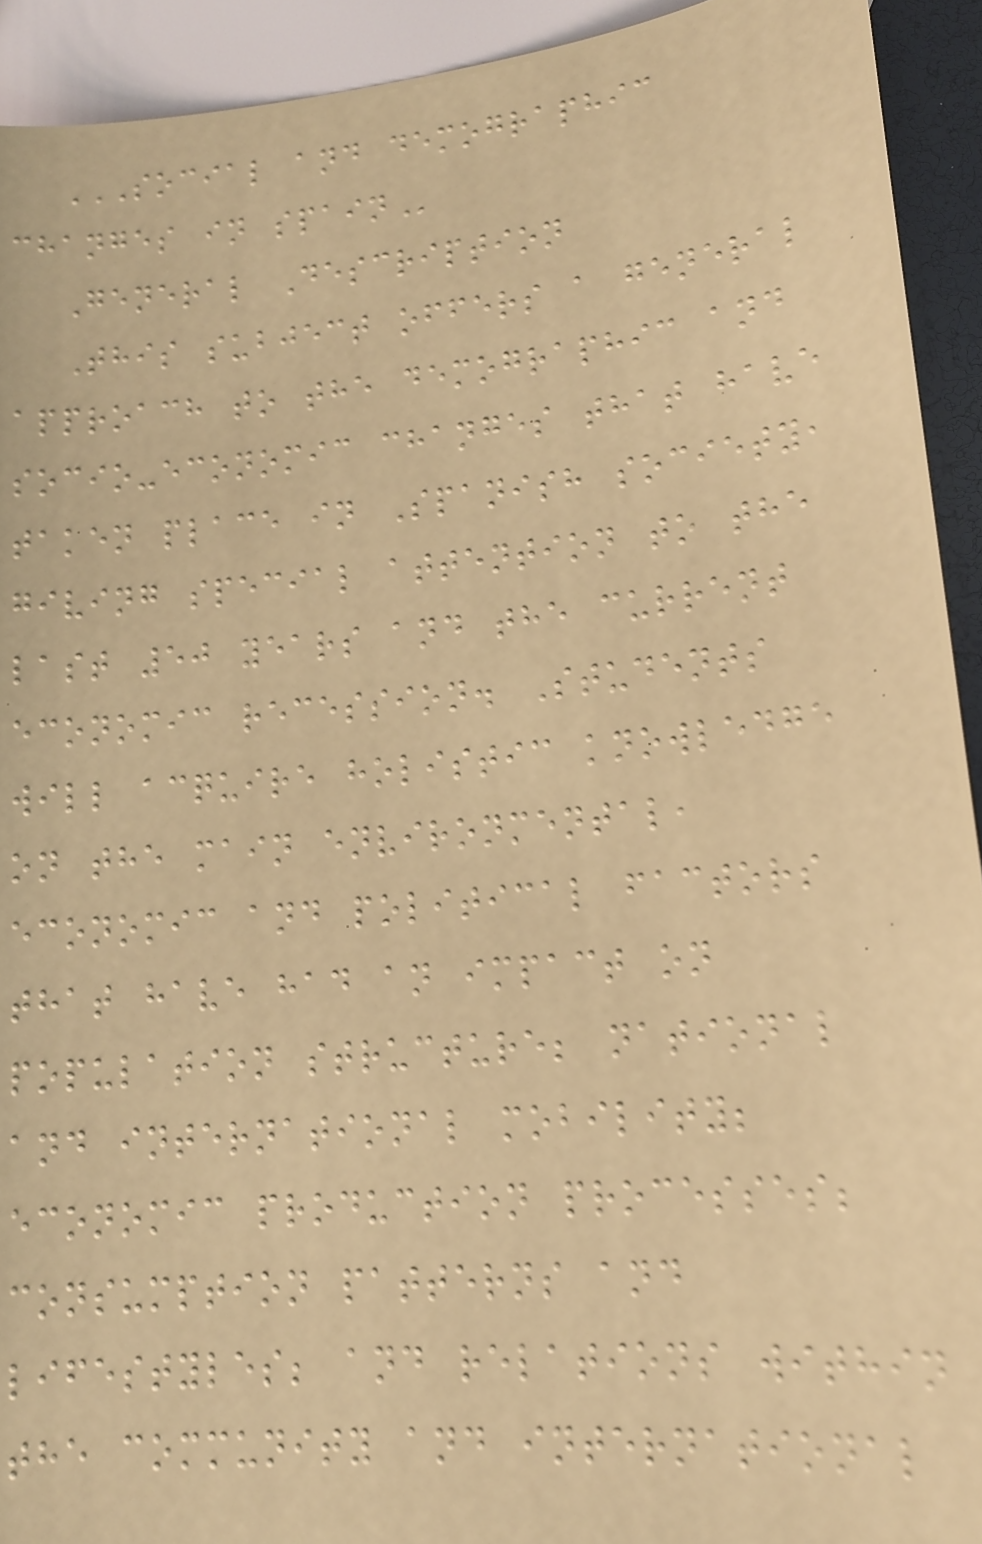SOCIAL AND DEMOGRAPHIC
CHANGES IN SPAIN
General Description
This subject offers a general
approach to the demographic and
socio-economic changes that have
taken place in Spanish society,
giving special attention to the
last 50 years and the current
economic recession. Students
will acquire holistic knowledge
on the main environmental,
economic and political factors
that have had an impact on
population structure; national
and international mobility;
economic production processes;
consumption patterns and
lifestyles; and relations within
the community and international
